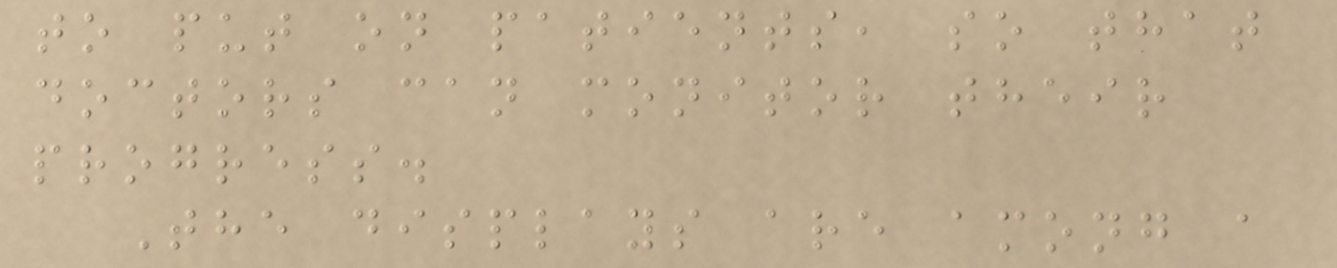to put on patients, so that
doctors can monitor their
progress.
The displays are among a
